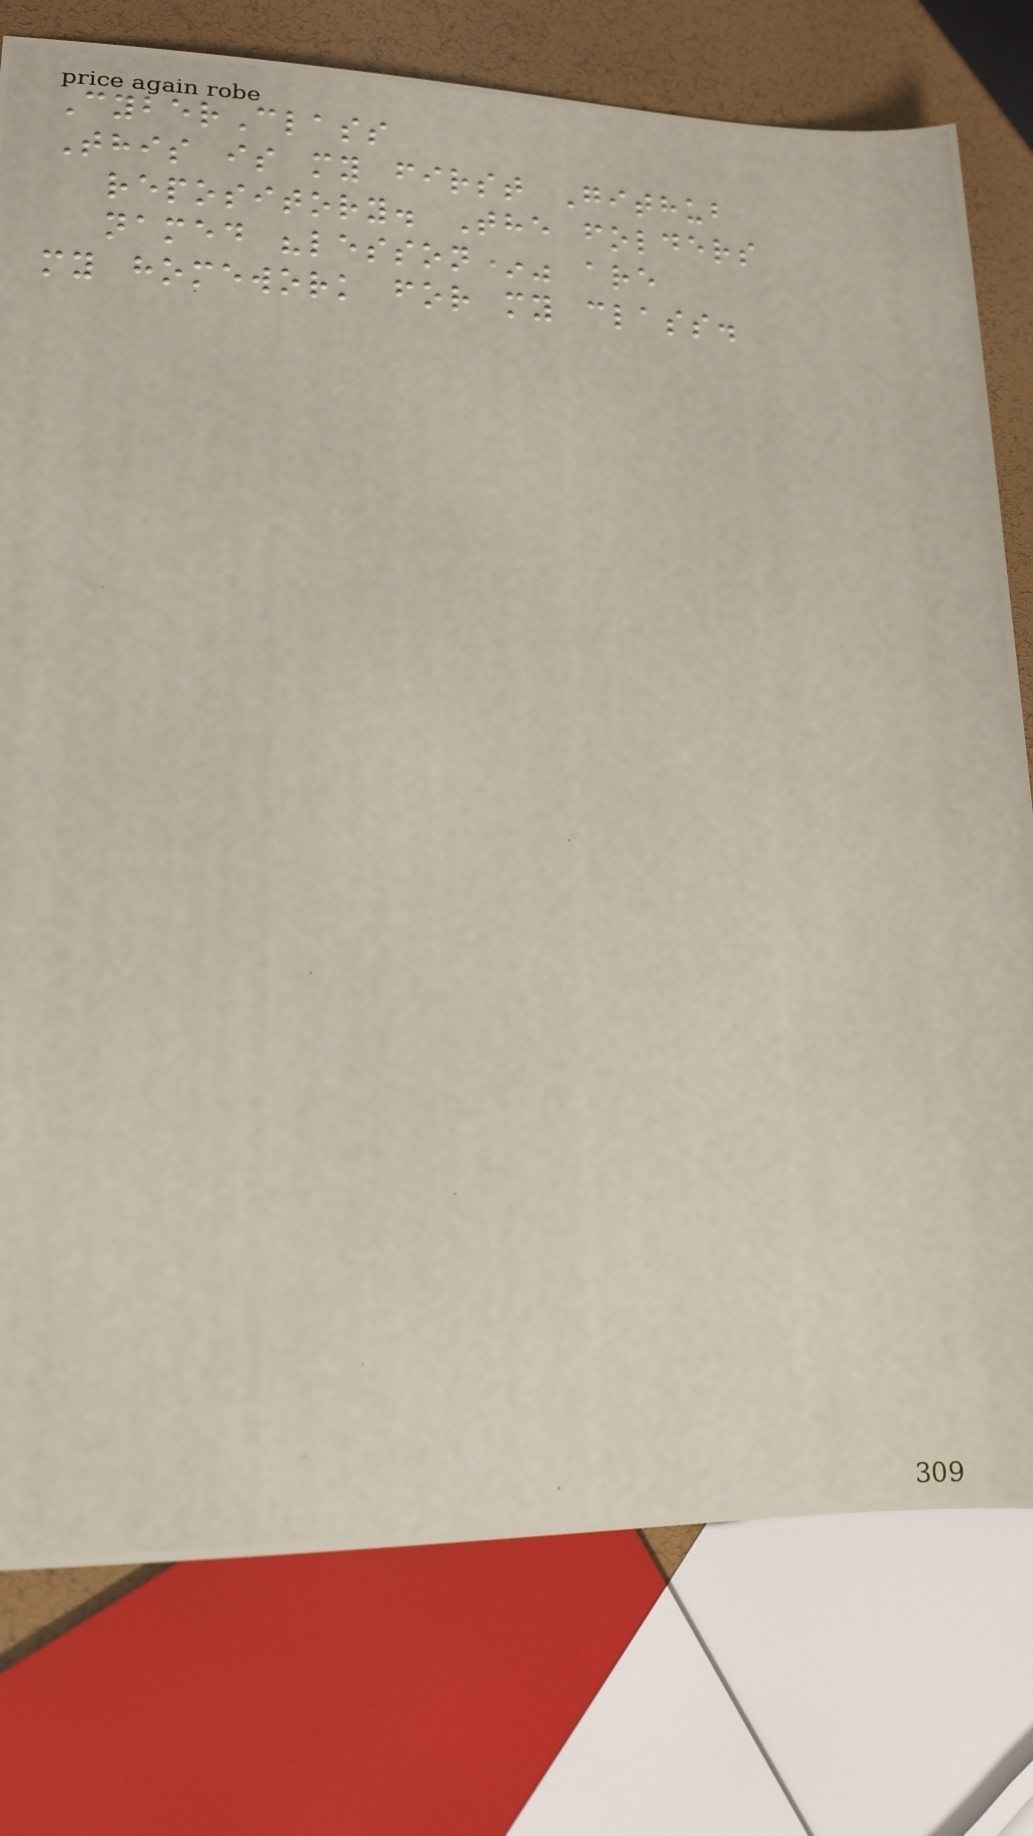CyberClass
This is my first Github
repository. The folders
named "lesson*" are
my homework for my class.
